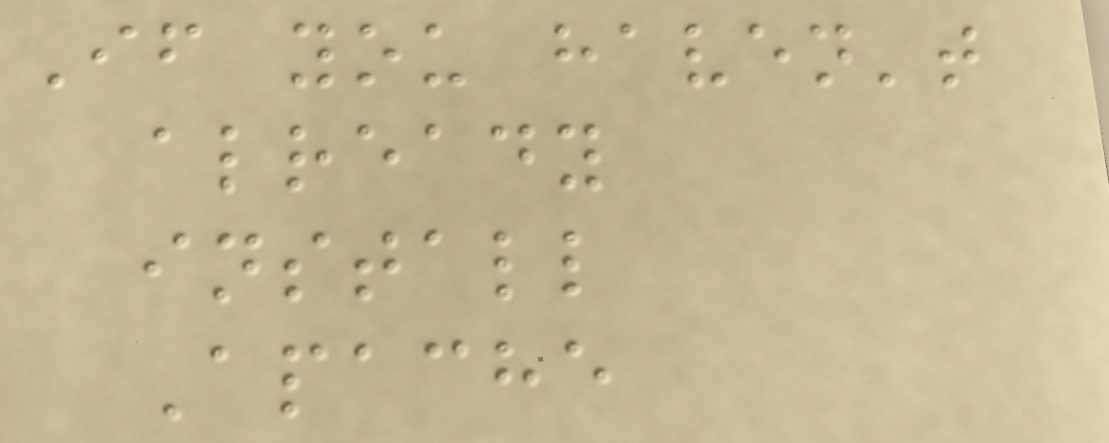If you haven't
already
install
Apache
